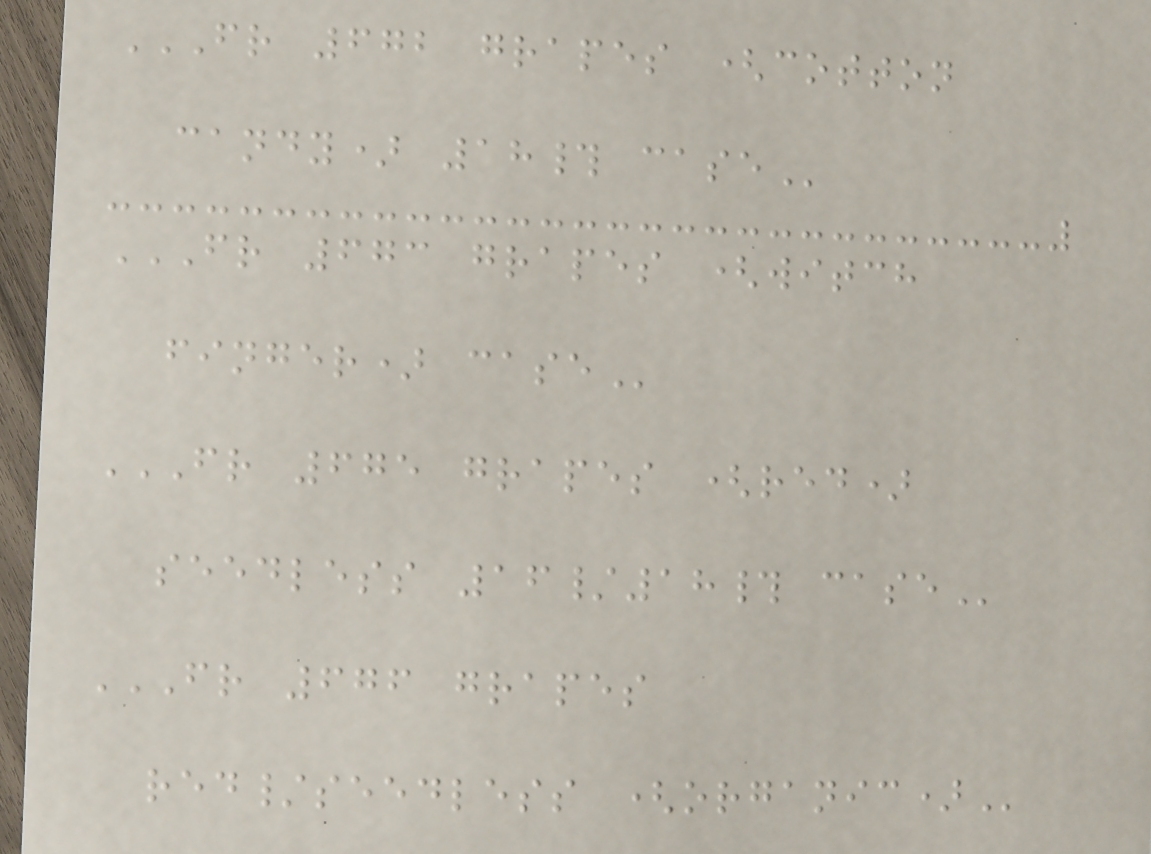FR 672 GRAPES (COTTON
CANDY) 18# CASE
FR 673 GRAPES (WITCH
FINGER) CASE
FR 675 GRAPES (RED)
SEEDLESS 16/18# CASE
FR 676 GRAPES
RED/SEEDLESS (ORGANIC)
